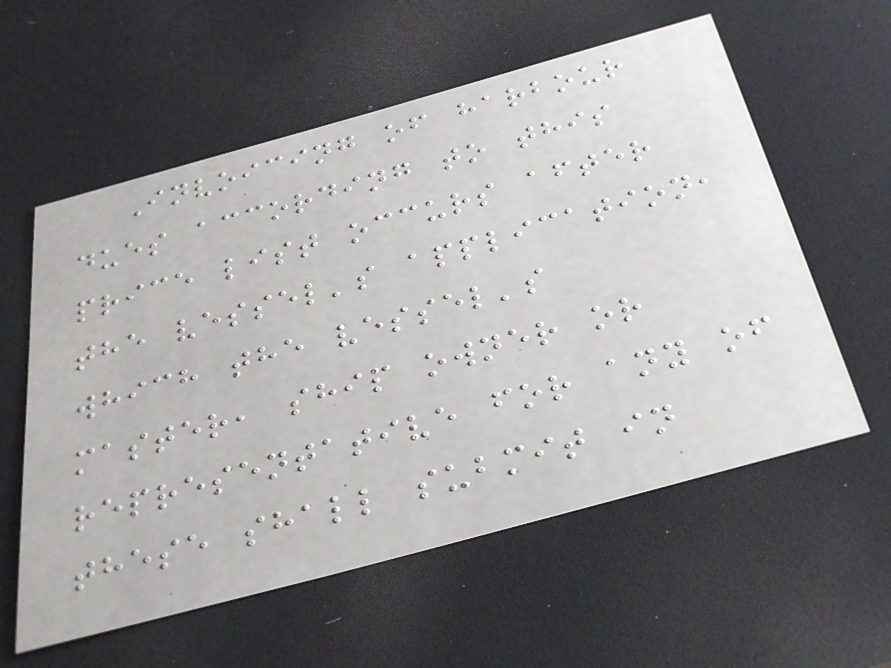Invoicing of harbour
dues according to this
price list occurs after
the vessel's application,
which the vessel's
master, ship owner or
representative for any of
these shall submit in
